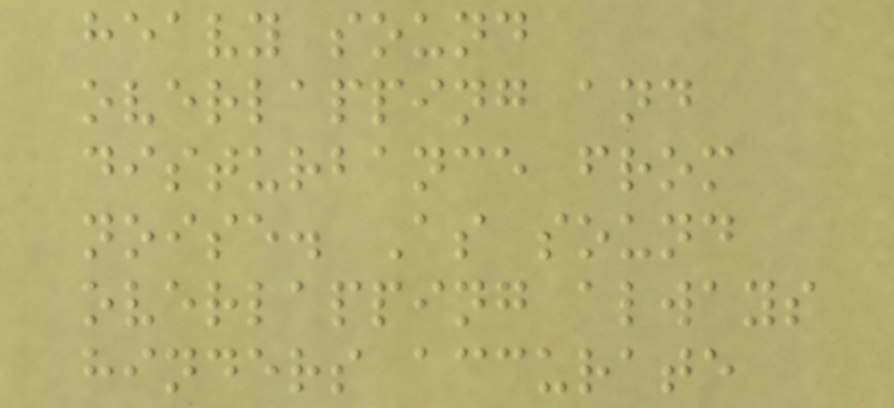heavy sound
overlapping and
disturbance from
noise. As sound
overlapping always
hinders accurate
